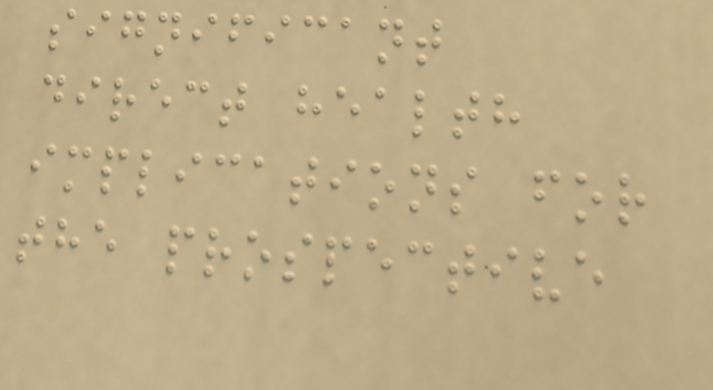significant
direct health
implications for
the prospective
